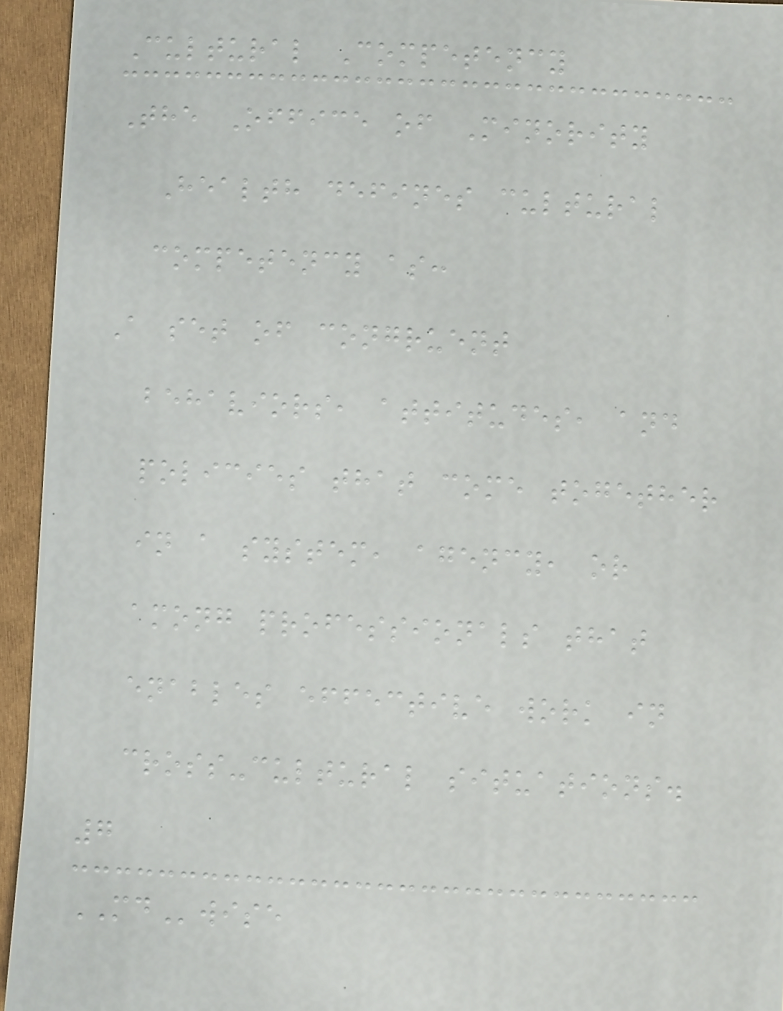Cultural Competency
The Office of Minority
Health defines cultural
competency as:
A set of congruent
behaviors, attitudes, and
policies that come together
in a system, agency, or
among professionals that
enables effective work in
cross-cultural situations.
7
MDwise
